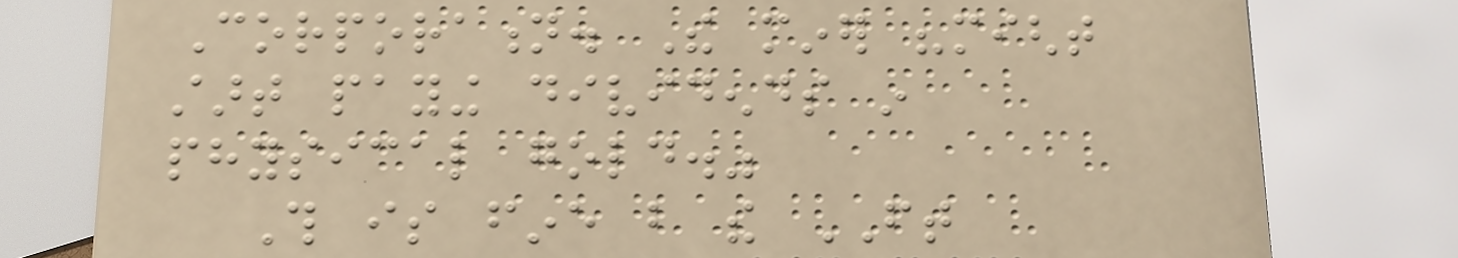Corporation. The miner "might
start paying dividends in
physical gold."
This is fine but the FT
